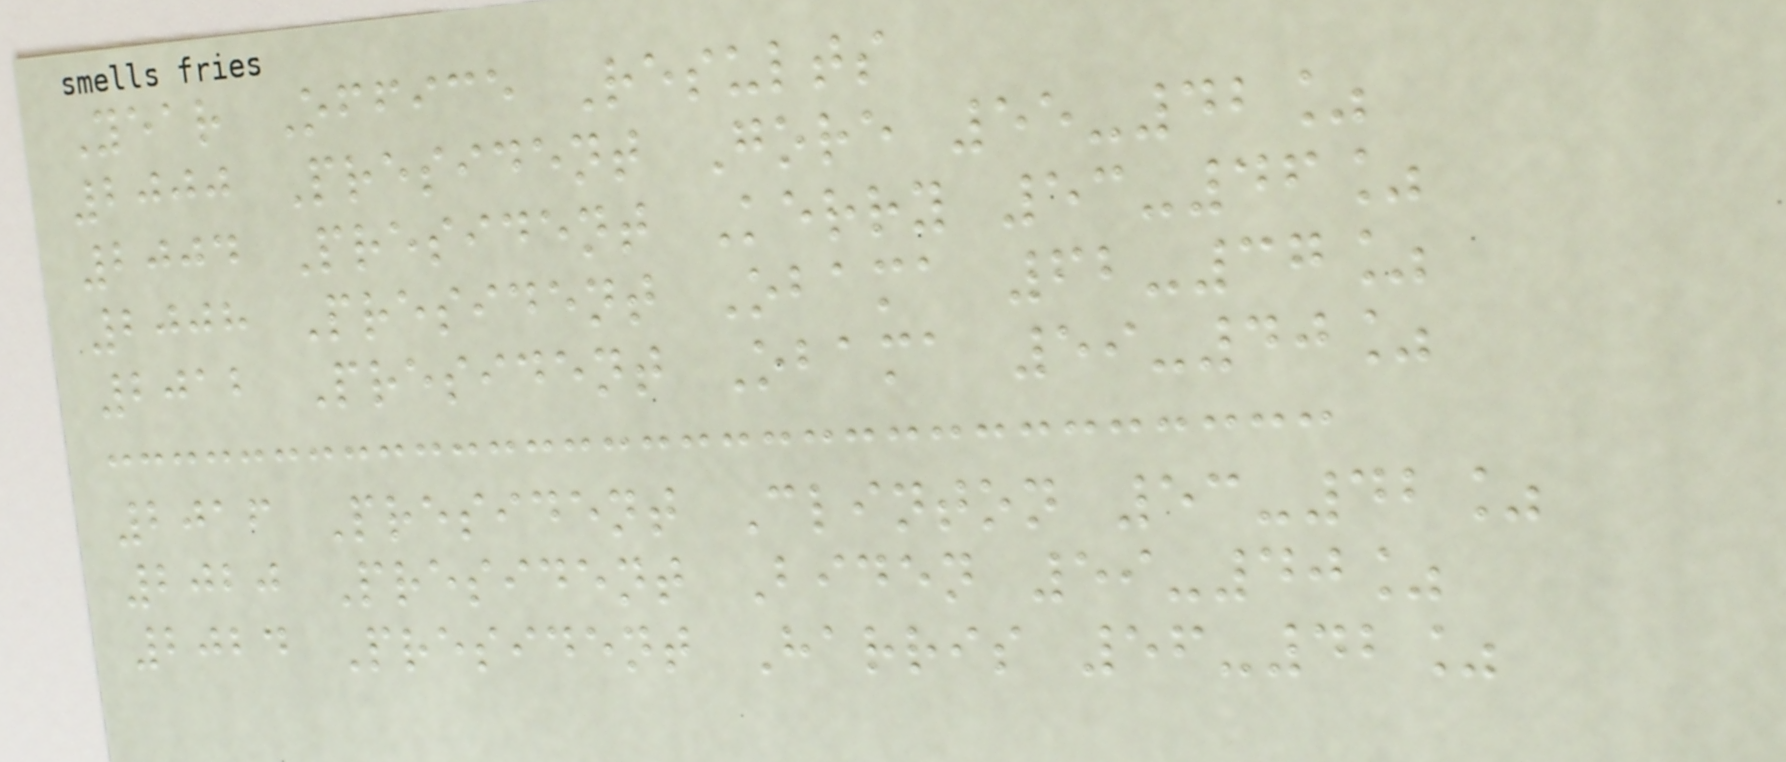Year Office Results
2000 President Gore 55-42%
2004 President Kerry 53-46%
2008 President Obama 62-37%
2012 President Obama 59-40%
2016 President Clinton 53-42%
2020 President Biden 59-40%
2024 President Harris 56-42%
